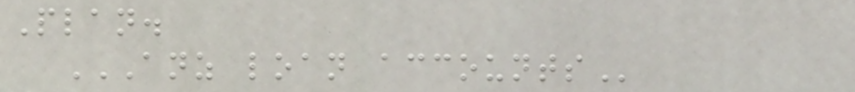Plan.
ANZ LOAN ACCOUNTS
